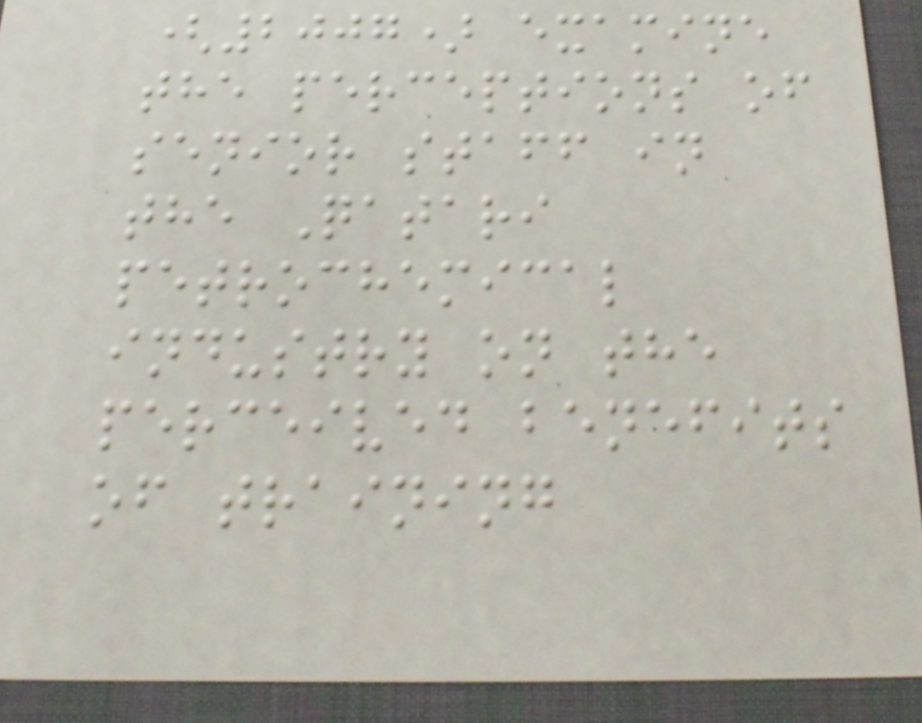(2007) examine
the perceptions of
senior staff in
the Qatari
petrochemical
industry on the
perceived benefits
of training
